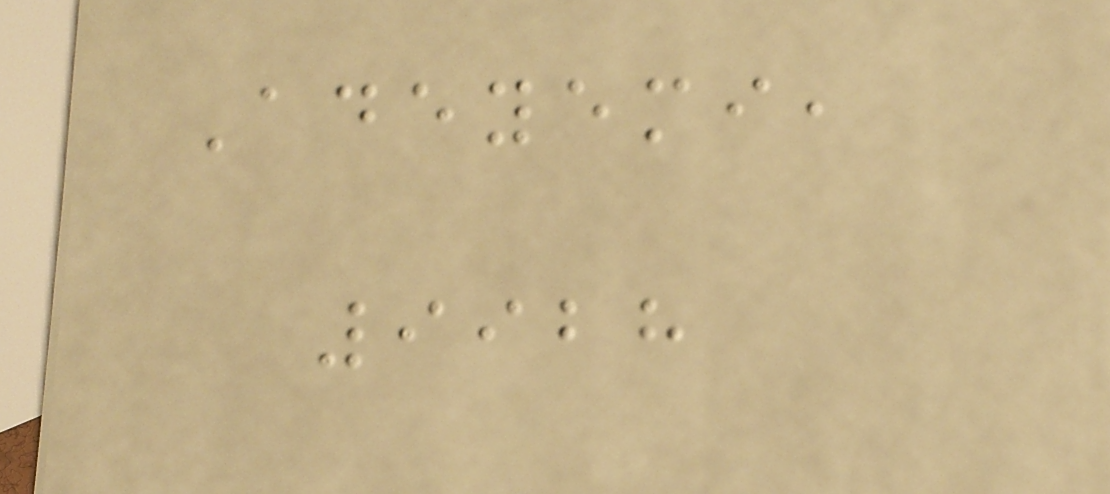Adeyemi,
9928
